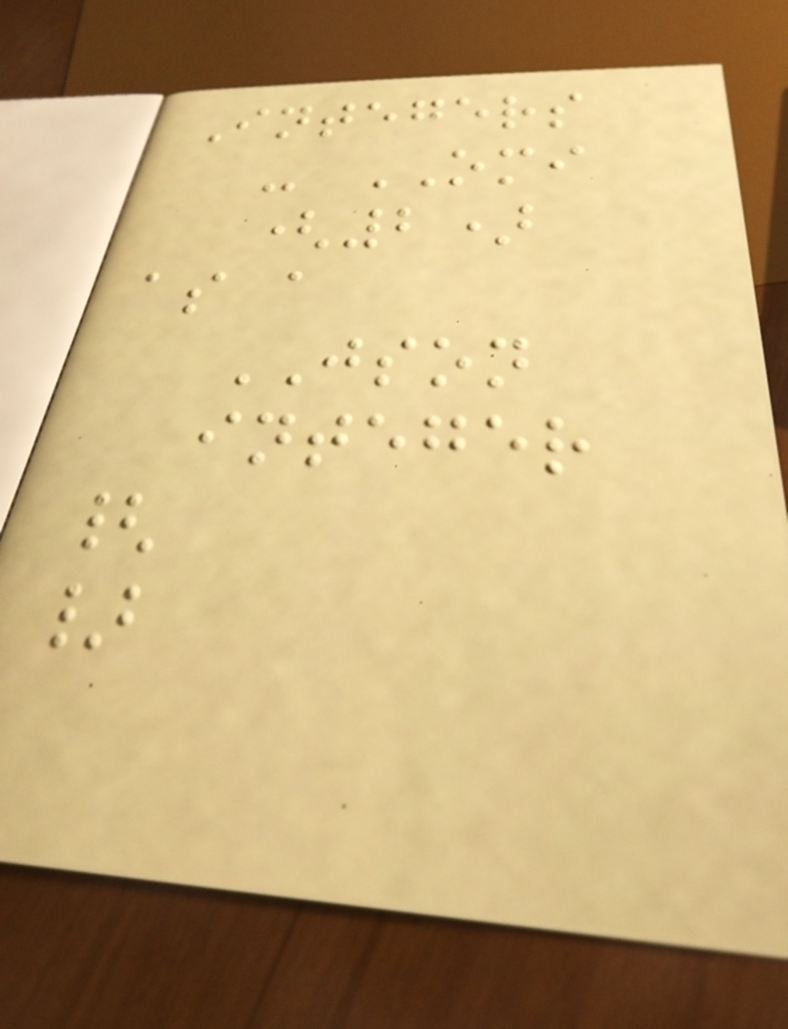Integers
- OMI
(2)
as a
JSON
integer
{
}
